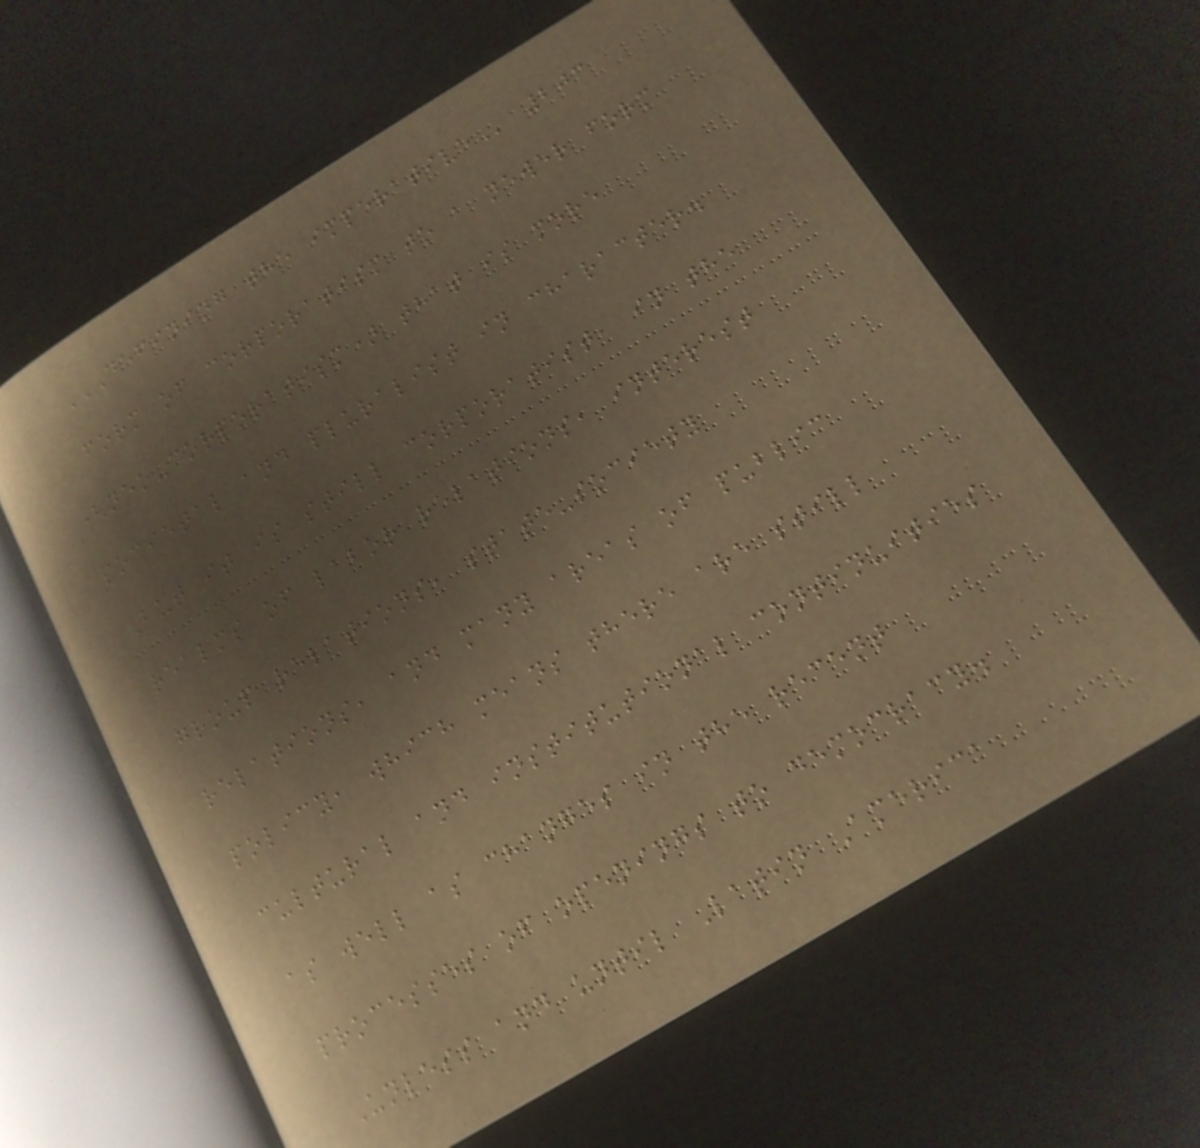DEFINING THE IMPERATIVE 203
form of corporatism to a newer form
(neo-corporatism) that is more
societal and pluralist in character.
But it is still corporatist, in the
realms of labor relations, interest
group relations, state-society
relations, and many areas of public
policy, which means there are still
cultural and institutional continuities
as well as changes in the recent
processes of openings to democracy.
Unless and until Latin America
